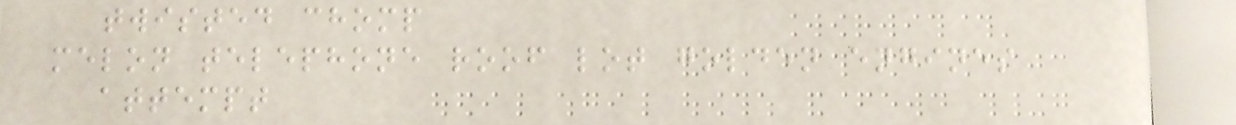twisted chomp
melon telephone roof lot golden engines
attempt
